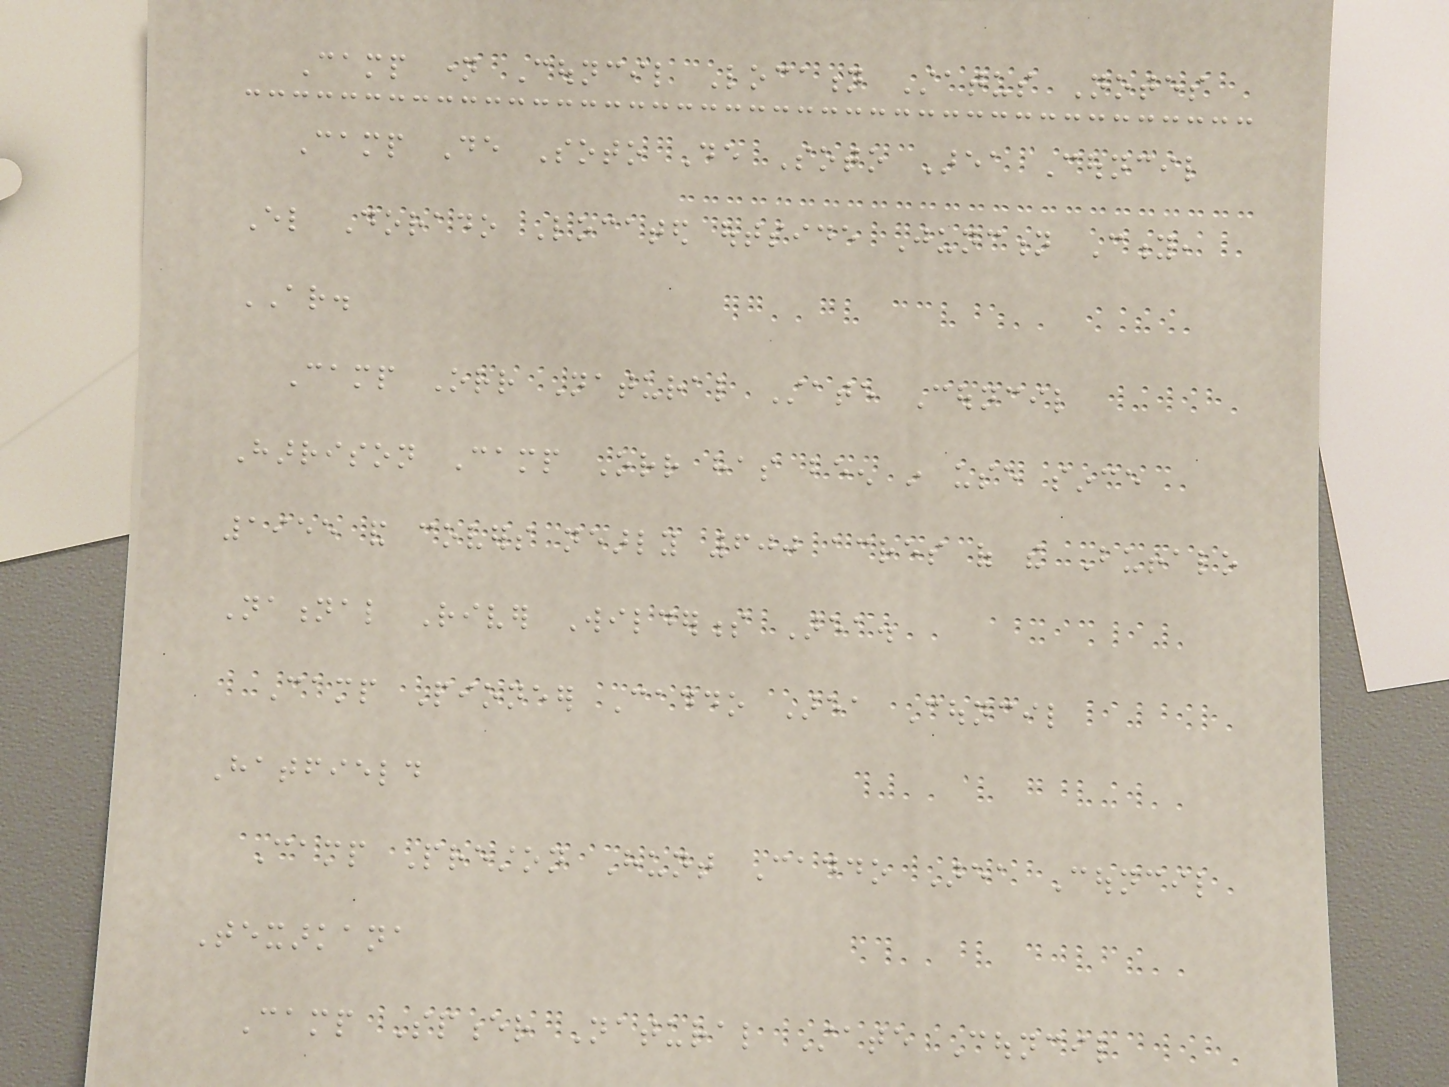Camp name Council Location Status Notes
Camp De Soto De Soto Area Council
El Dorado Located outside Junction City,
AR.
Camp Orr Natural State Council
Harrison Camp Orr has been in use since
1955 and covers nearly 600 acres of the Buffalo
National River Wilderness Area.
Camp Pioneer Caddo Area Council
Hatfield
Camp Preston Hunt Caddo Area Council
Texarkana
Camp Spencer Natural State Council
